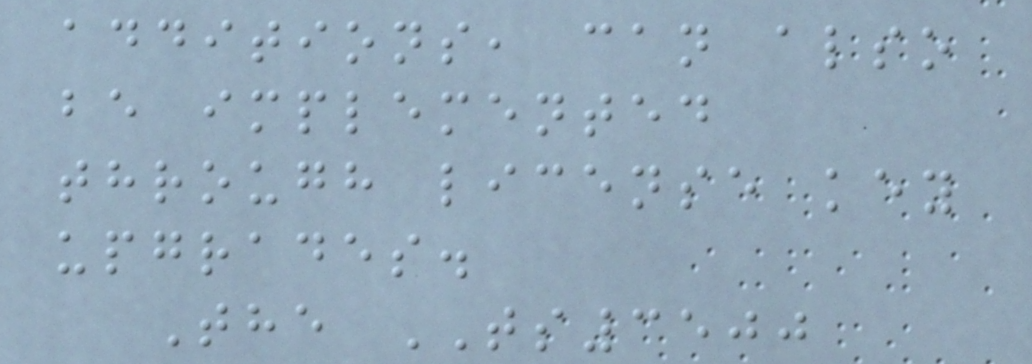additions, can also
be implemented
through license key
upgrades.
The TS3500
